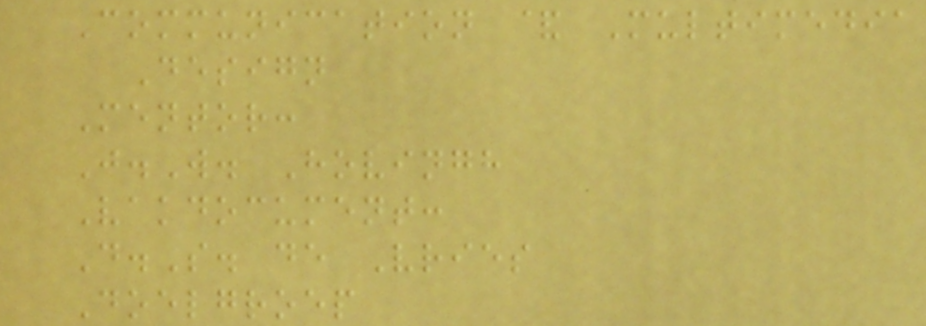Communication & Multimedia
Design
Mentor:
J.W. Hovingh
Vakdocument:
D.S. de Vries
Doelgroep
